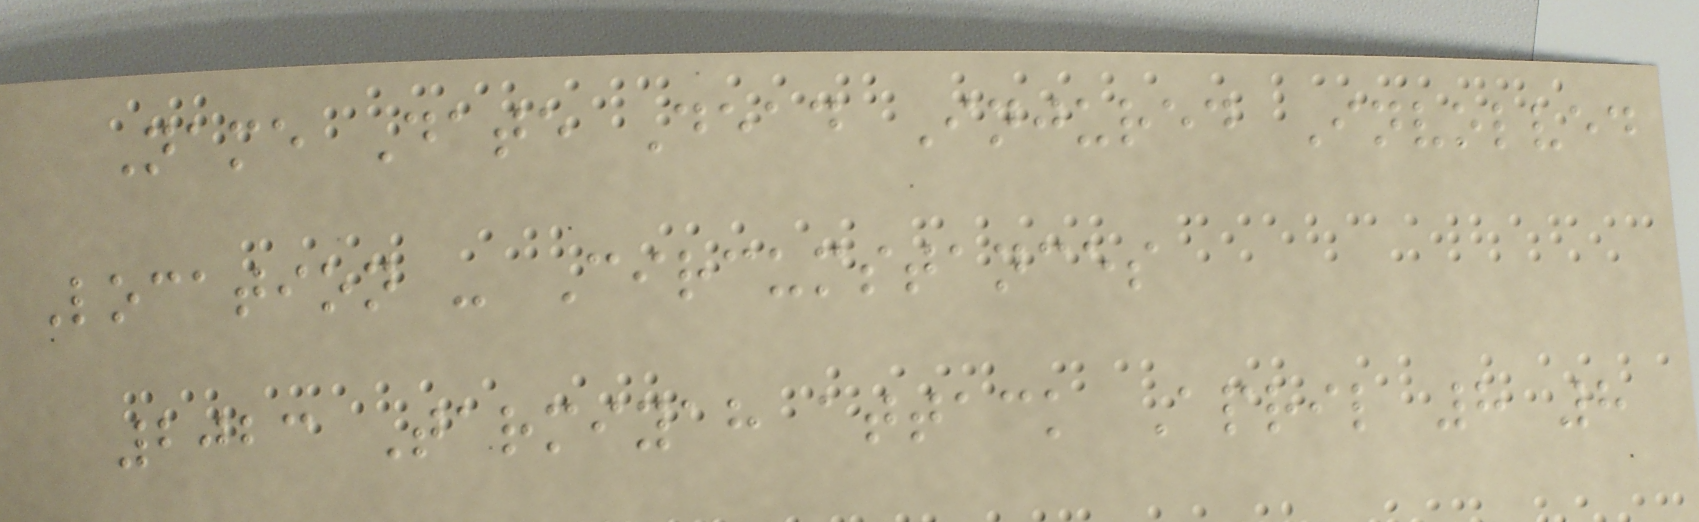Name Date Dead Injured Involved
Location - Circumstances
2023 Tarmiyah attack April 8 8
